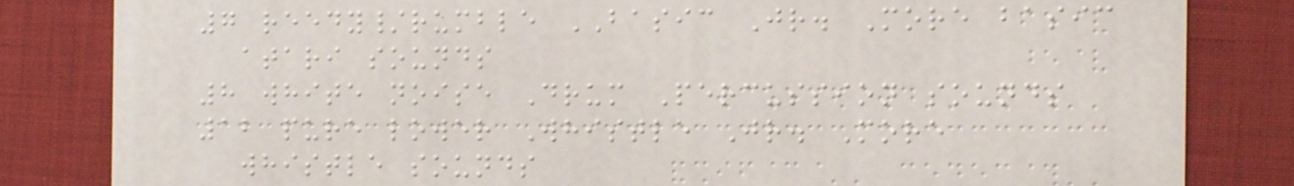7 reedy/rumble BASIC Jr. More basic
atari sounds
8 white noise Drum Percussion sounds
12 pure lower Whistle Jr. More
whistle sounds
